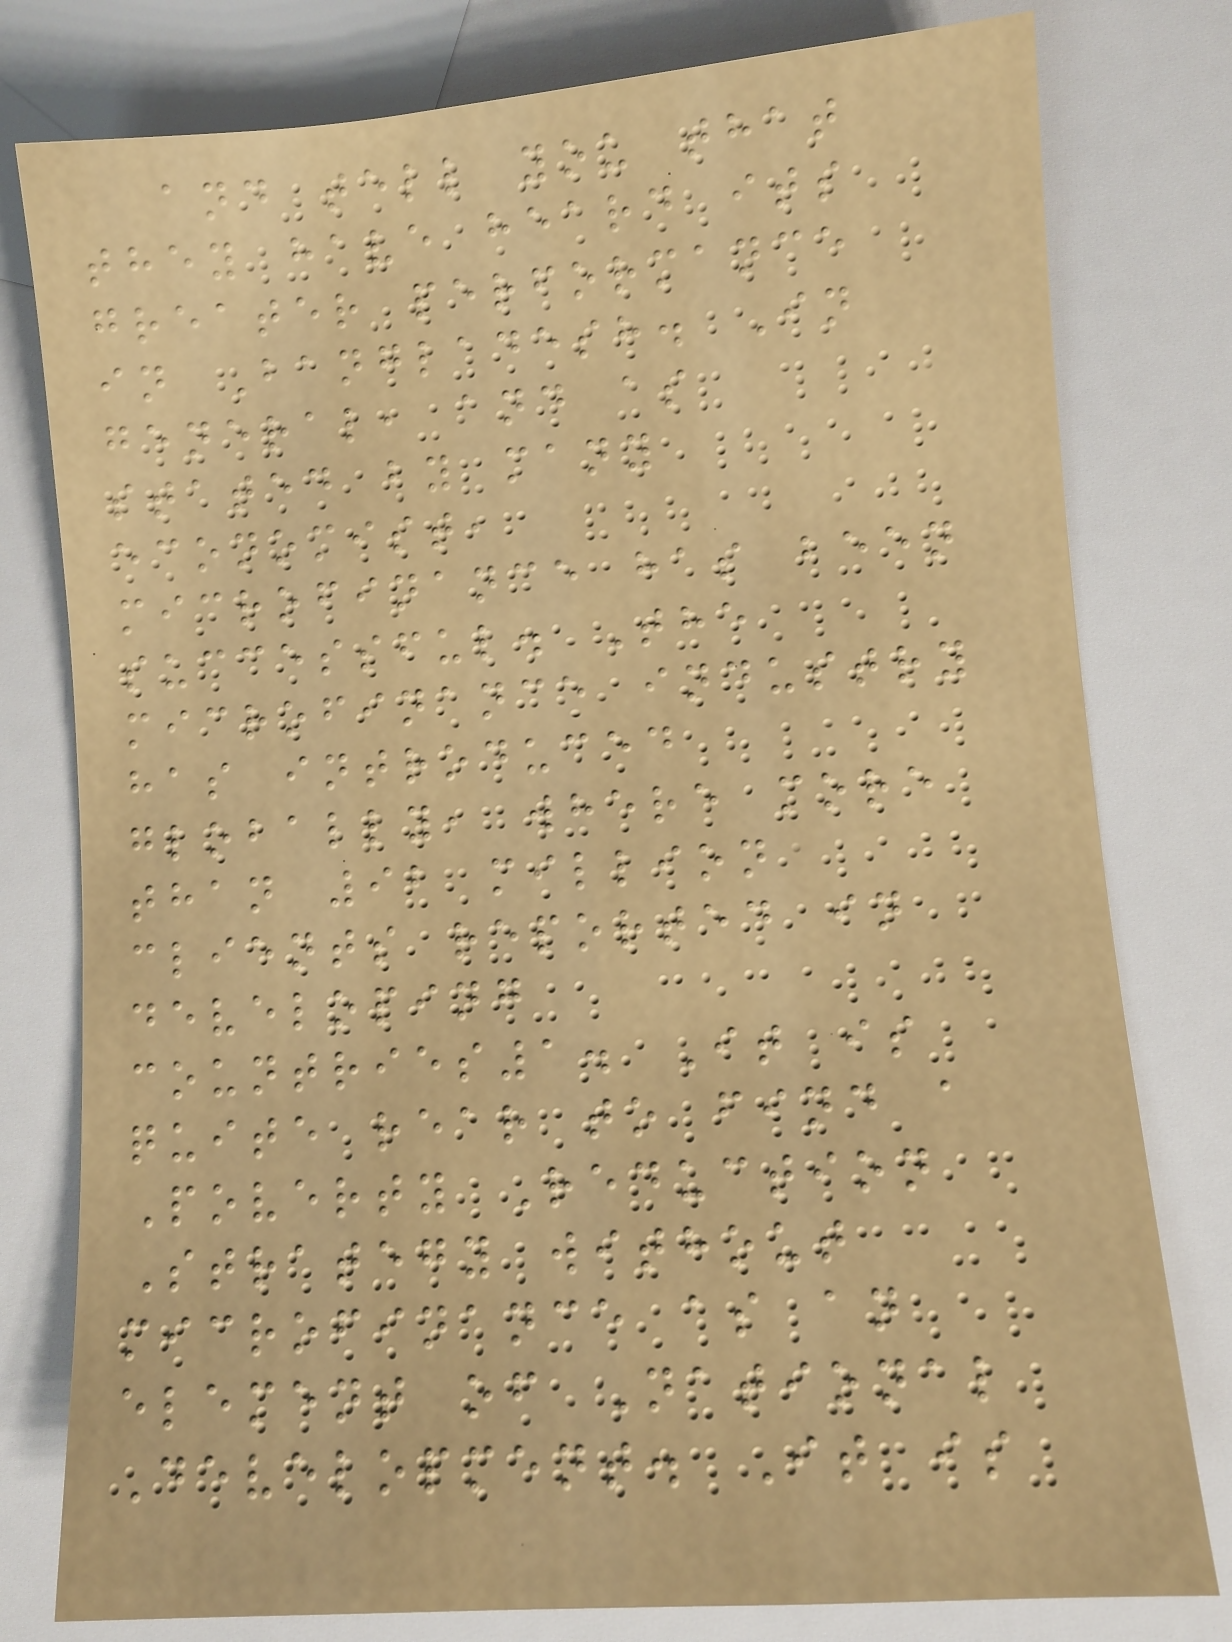and tell you that
they have heard its
greater performance
in Bangladesh. In
general, and as
stated by many
economist,
microfinance has been
successful. The
microfinance industry
has introduced
globally, where more
than 92 million
clients reported in
developing
countries1. It is
quite rear to find a
Poverty Reduction
Strategy without
microfinance as an
element of National
Development. It is
